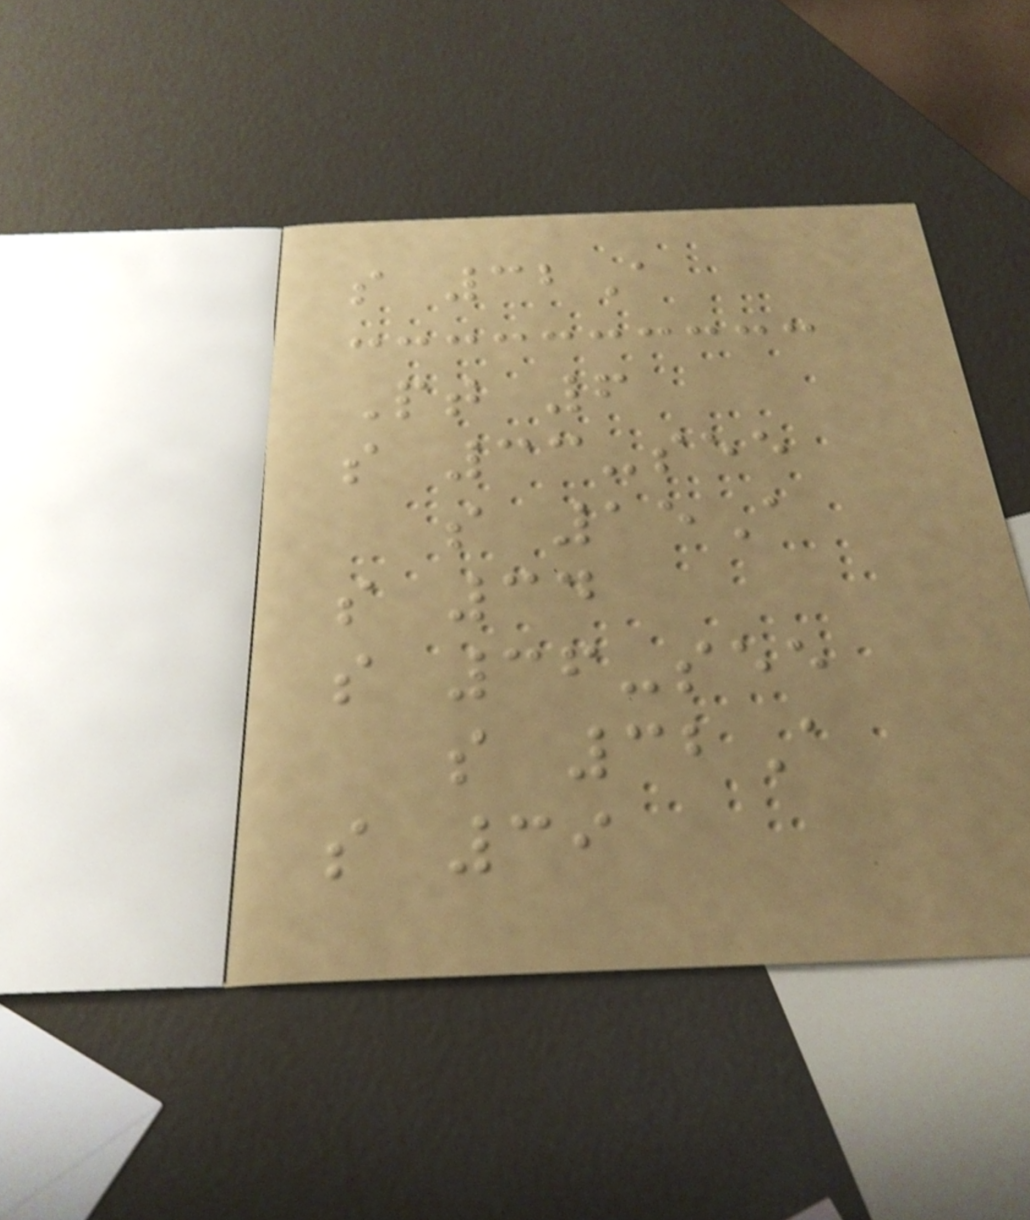s 32A
Pt 6
s 33-see
s 15A
s 34
s 36-see
s 32A
s 39
